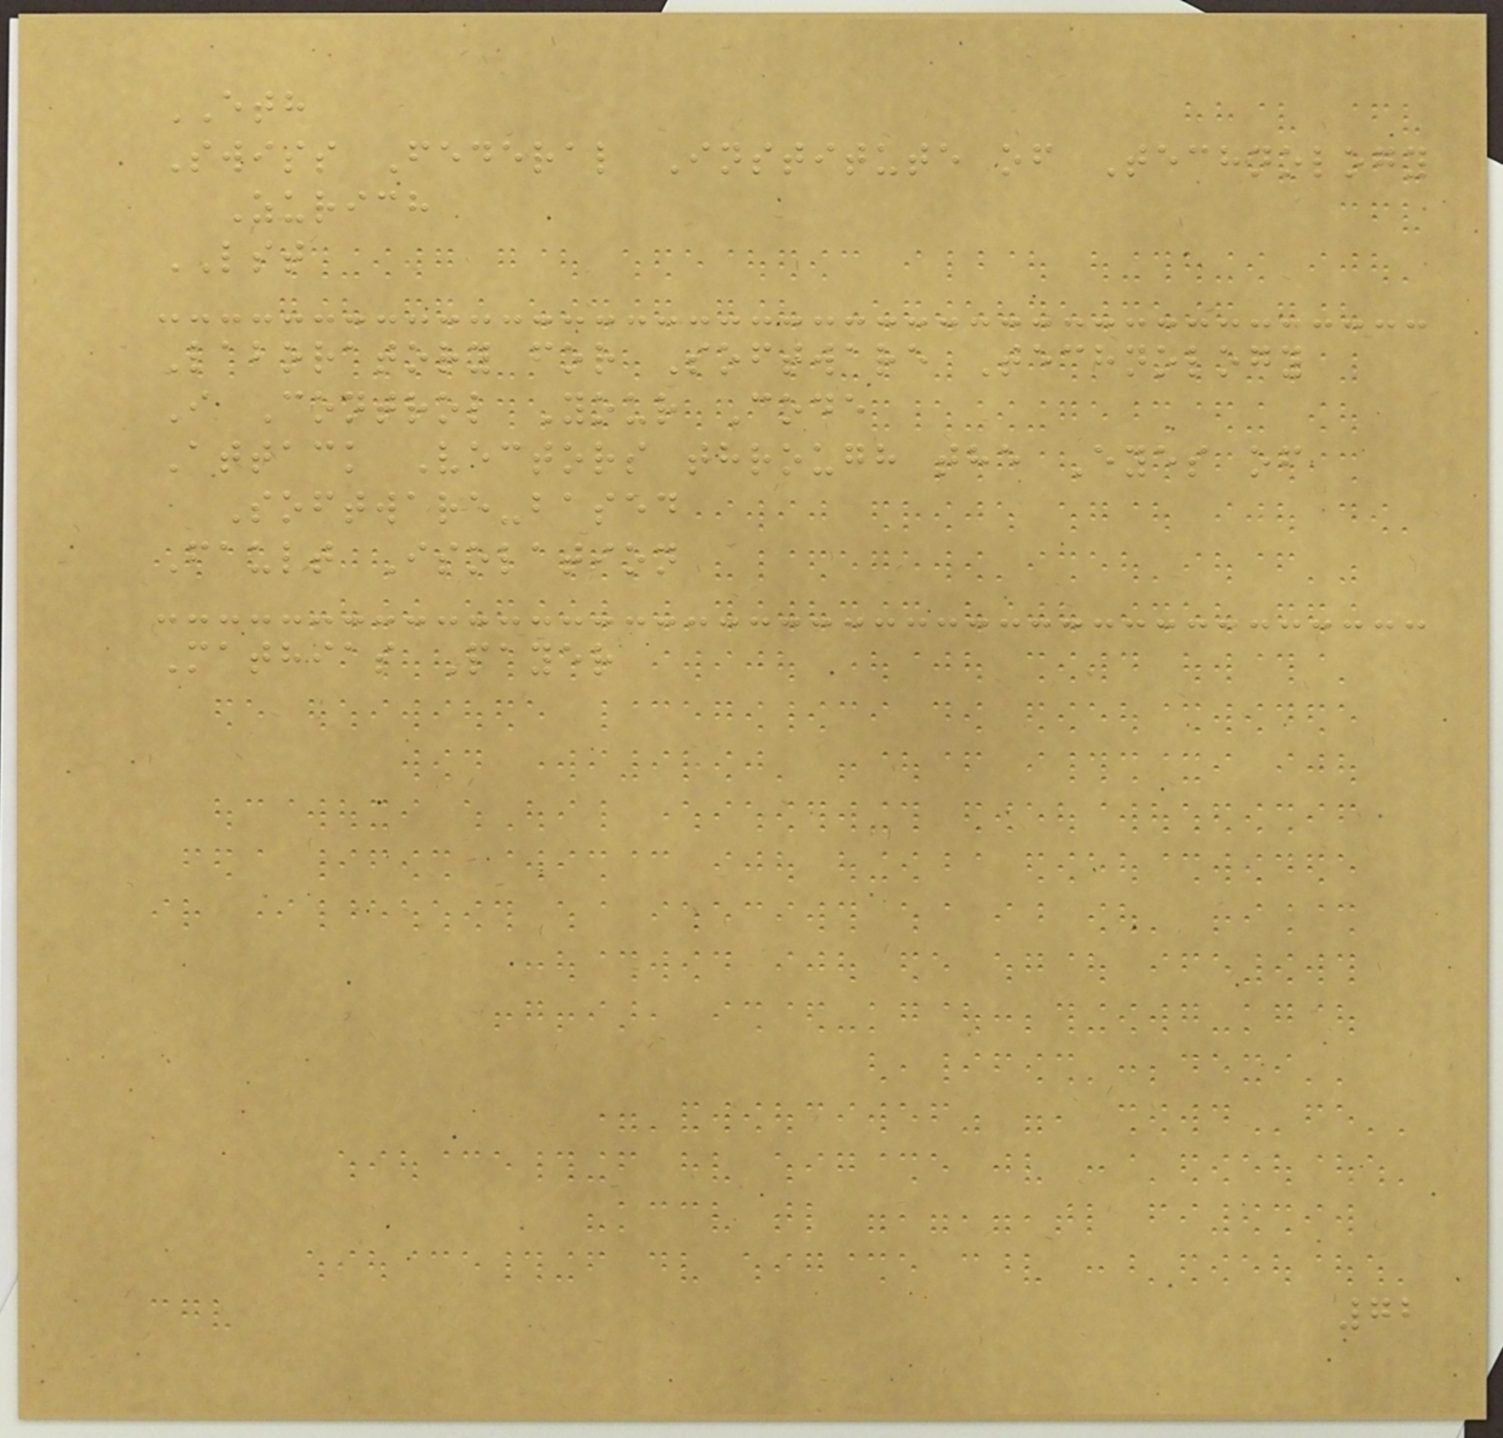ETH
Swiss Federal Institute of Technology
Zurich
LST
Laboratory for Software Technology
I Control Your Code
Attack Vectors through the Eyes of
Software-based
Fault Isolation
Mathias Payer
72
